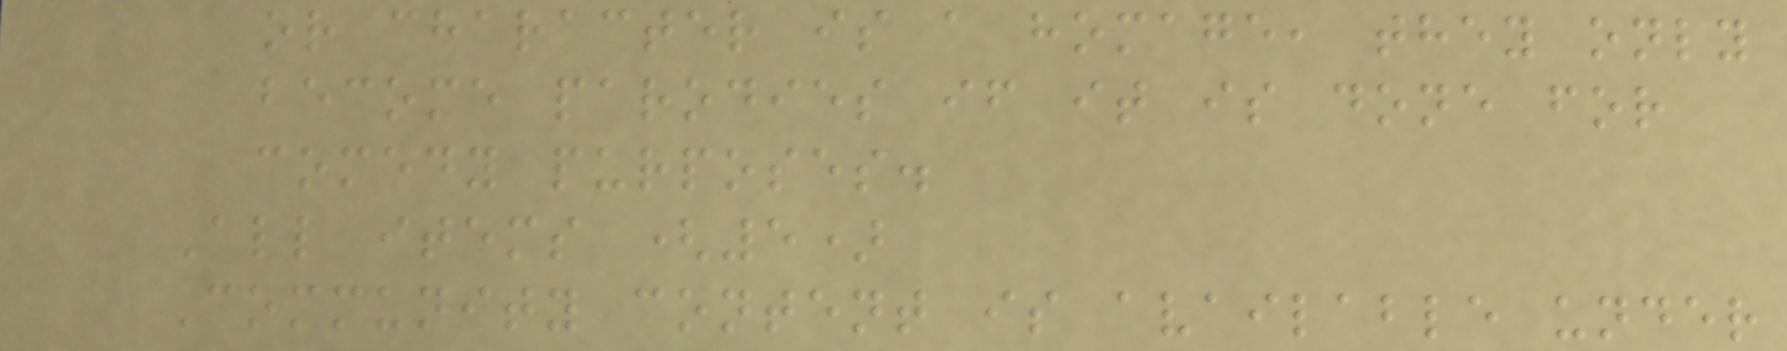or character is a homage, they only
become parodies if it is done for
comedy purposes.
All items (5)
Community content is available under
